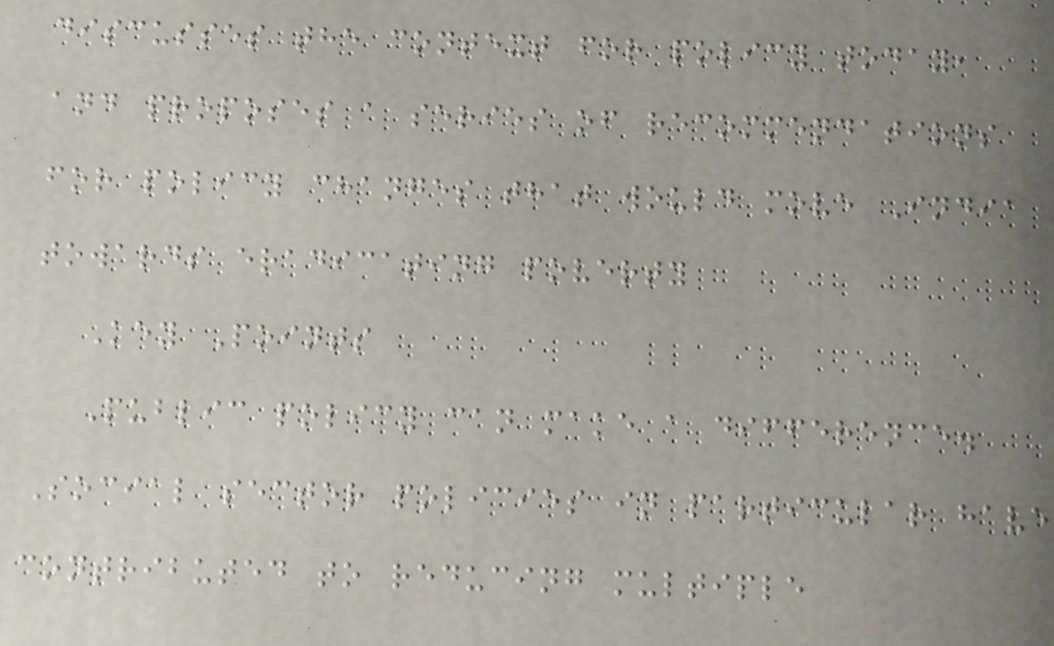discusses the context for policy today,
and proposes a series of recommendations
for policy changes that would move India
towards eradicating poverty
Key Points
Public policy can make a difference.
Social sector policies in particular have
contributed to reducing multiple
